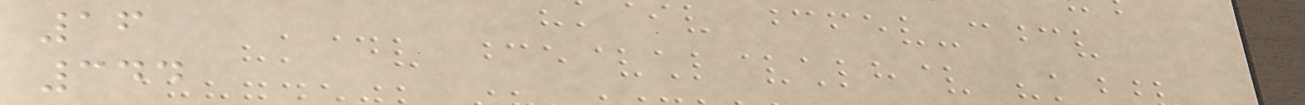16
344
